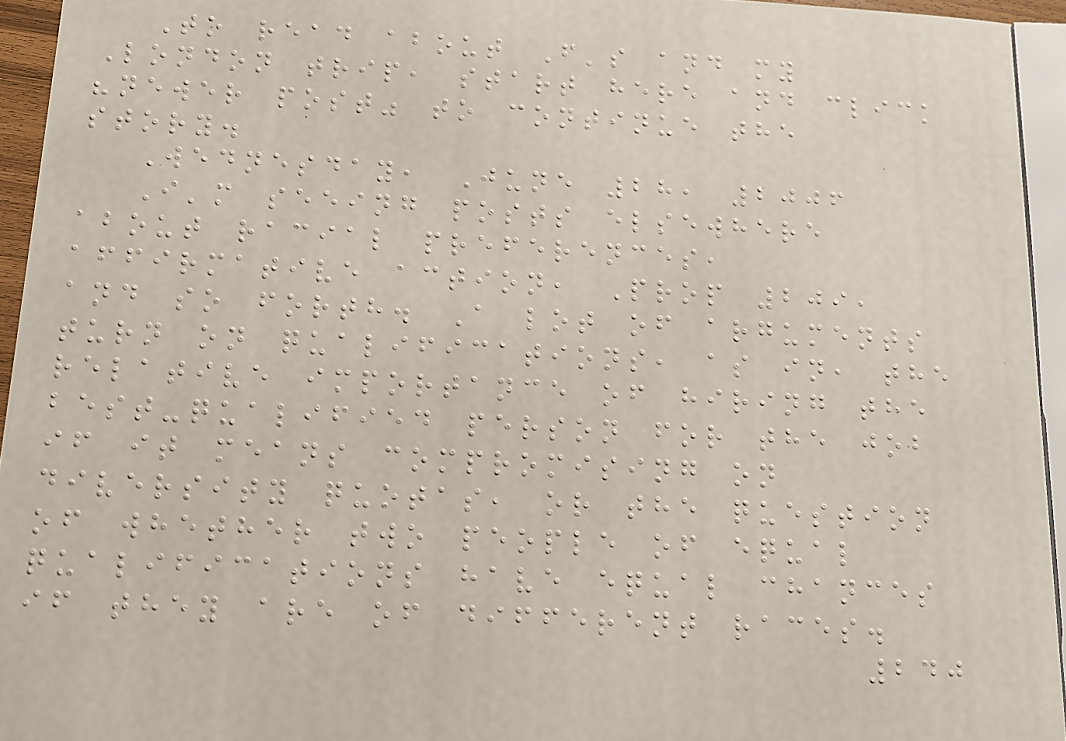To read about F's and my
London trip, start here and click
"newer post" to continue the
story.
Wednesday, June 28, 2006
I'm seeing posts elsewhere
about racial preferences,
affirmative action, Prop 209,
and so forth. A lot of arguments
turn on qualifications, as in, the
relative importance of hiring the
best-qualified person for the job
if it means compromising on
diversity quotas, or the question
of whether two people of equal
qualifications have equal chances
if they are of different races.
240
